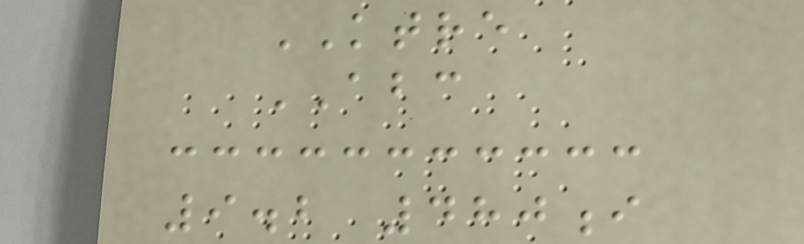KTRE
ABC
9.2 480i
